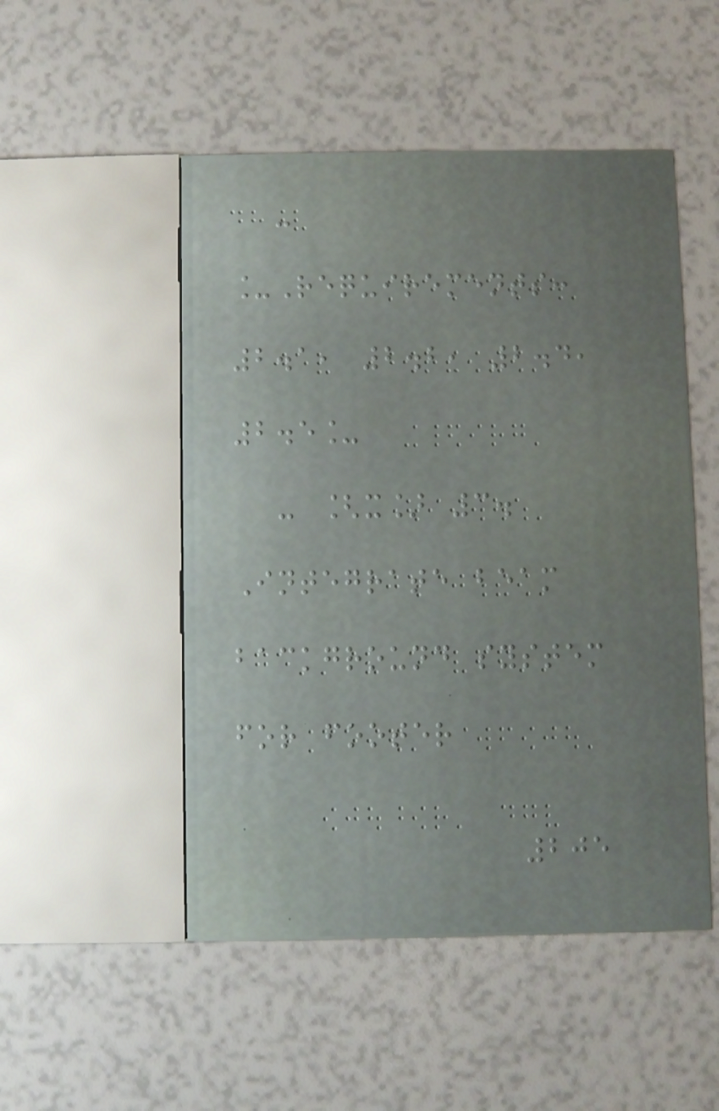-
_Requirements:
2.1, 2.2, 2.4,
2.5_
- [x] 3.
Integrate beam
background system
for footer
205
